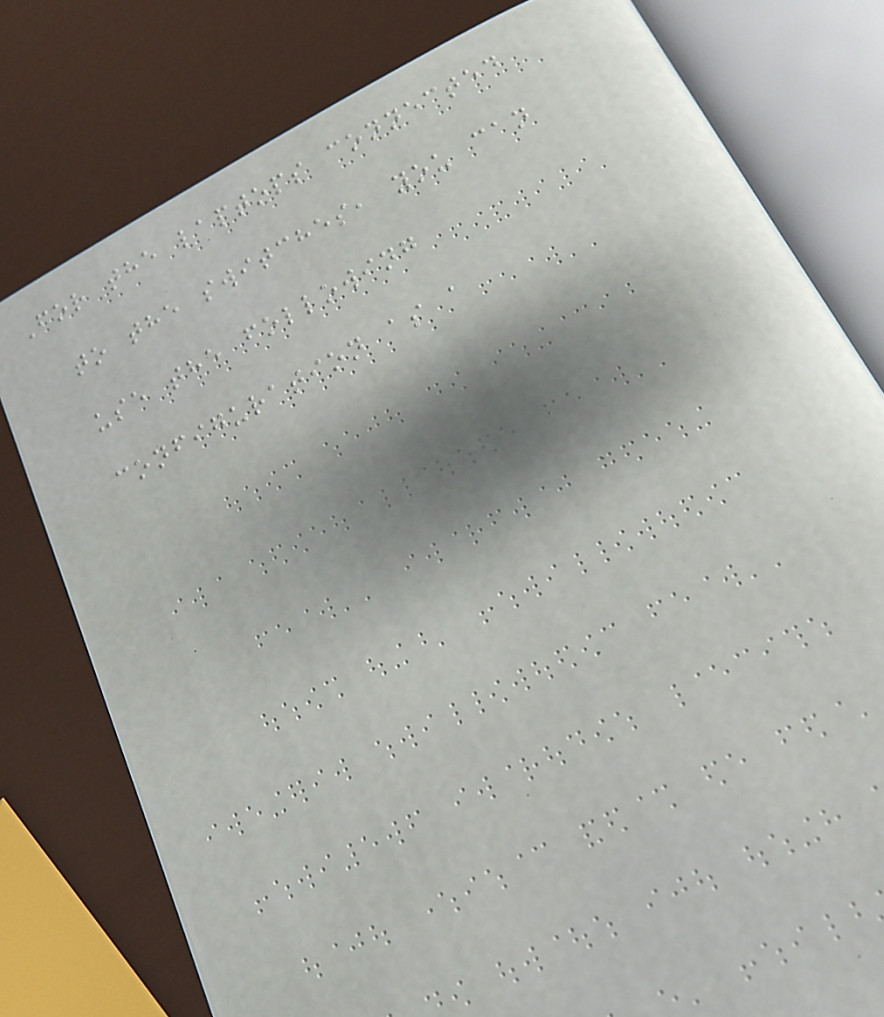For the laptops connected
to the switches, you can
use the following
configuration as a
